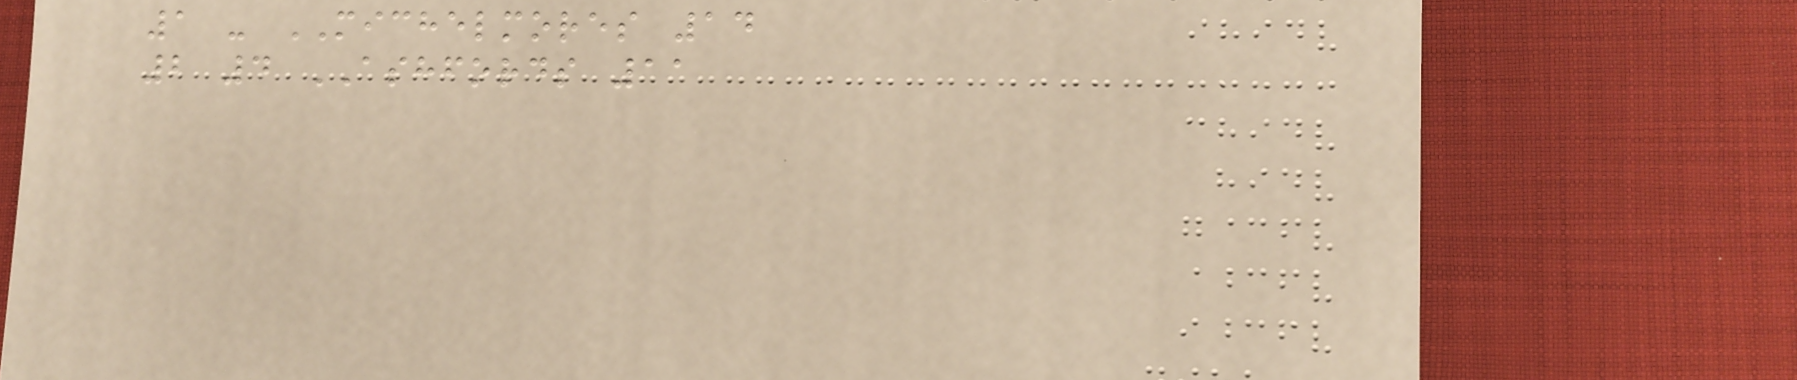1 - MICHELMORES 14
2 4 ASHFORDS 11
